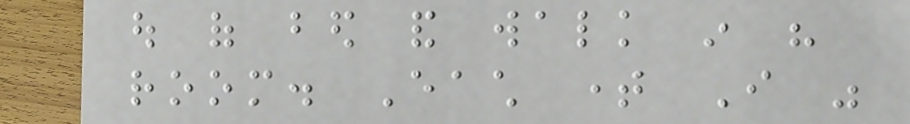out of bed and walk in his
room. Each time I was
